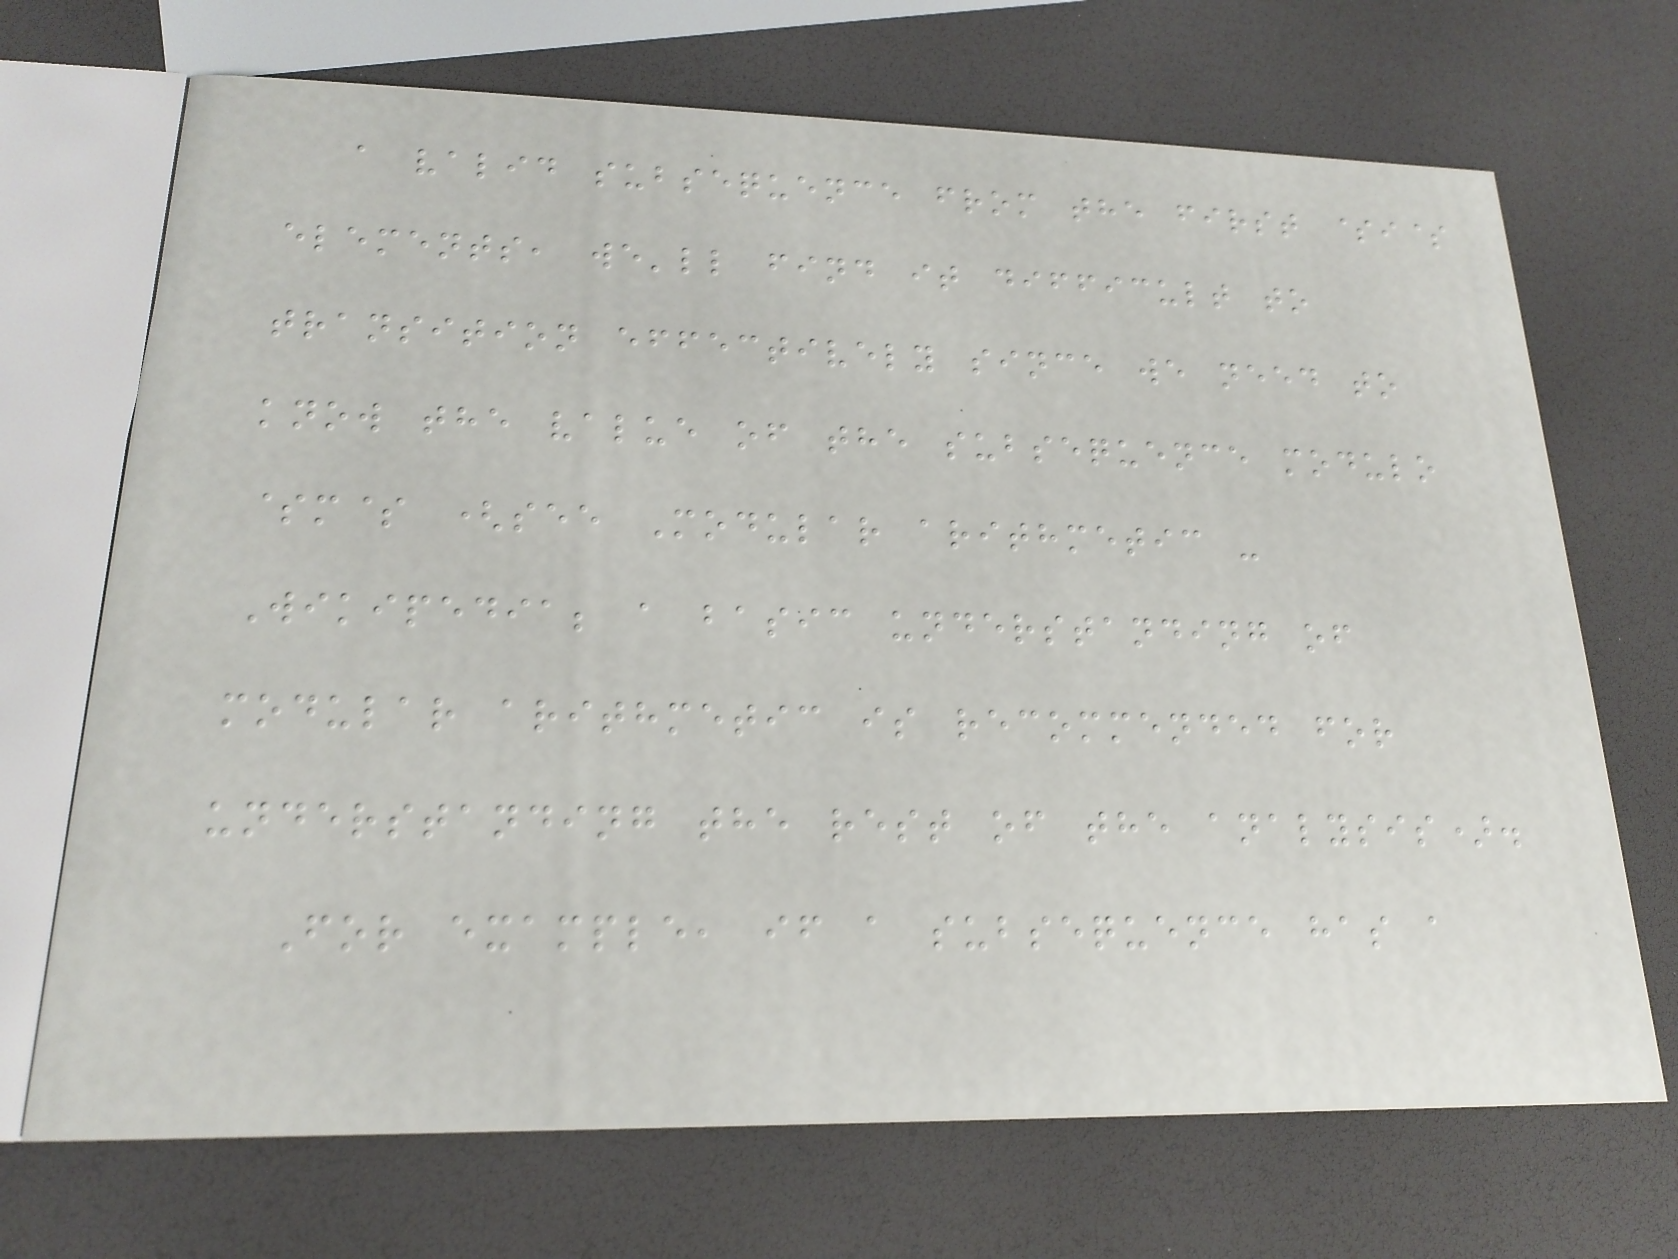a valid subsequence from the first $i$
elements, we'll find it difficult to
transition effectively since we need to
know the value of the subsequence modulo
$m$ (see Modular arithmetic -
Wikipedia; a basic understanding of
modular arithmetic is recommended for
understanding the rest of the analysis).
For example, if a subsequence has a
